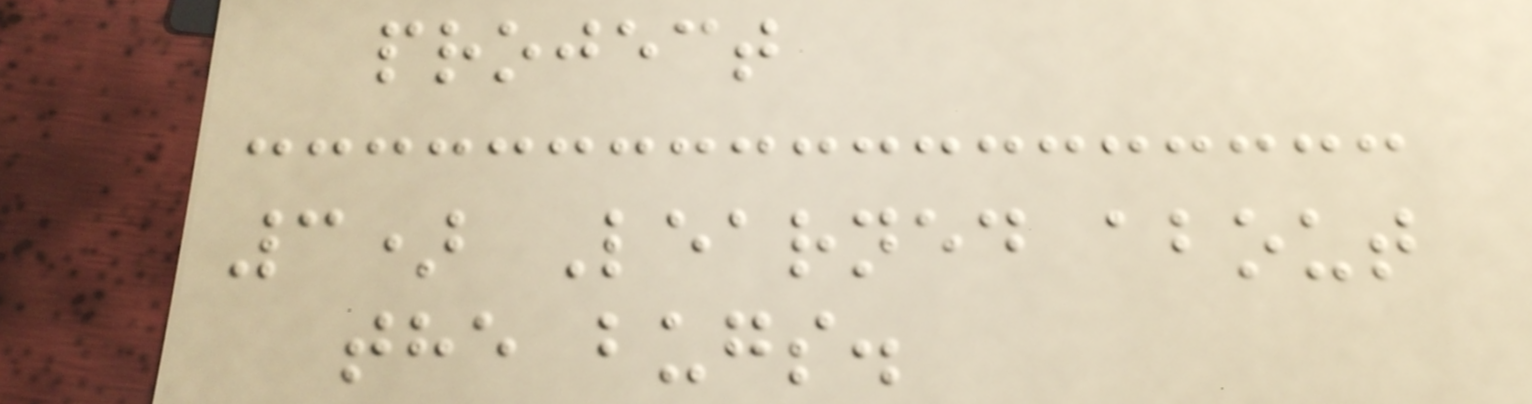project
3) Learned about
the bugs.
